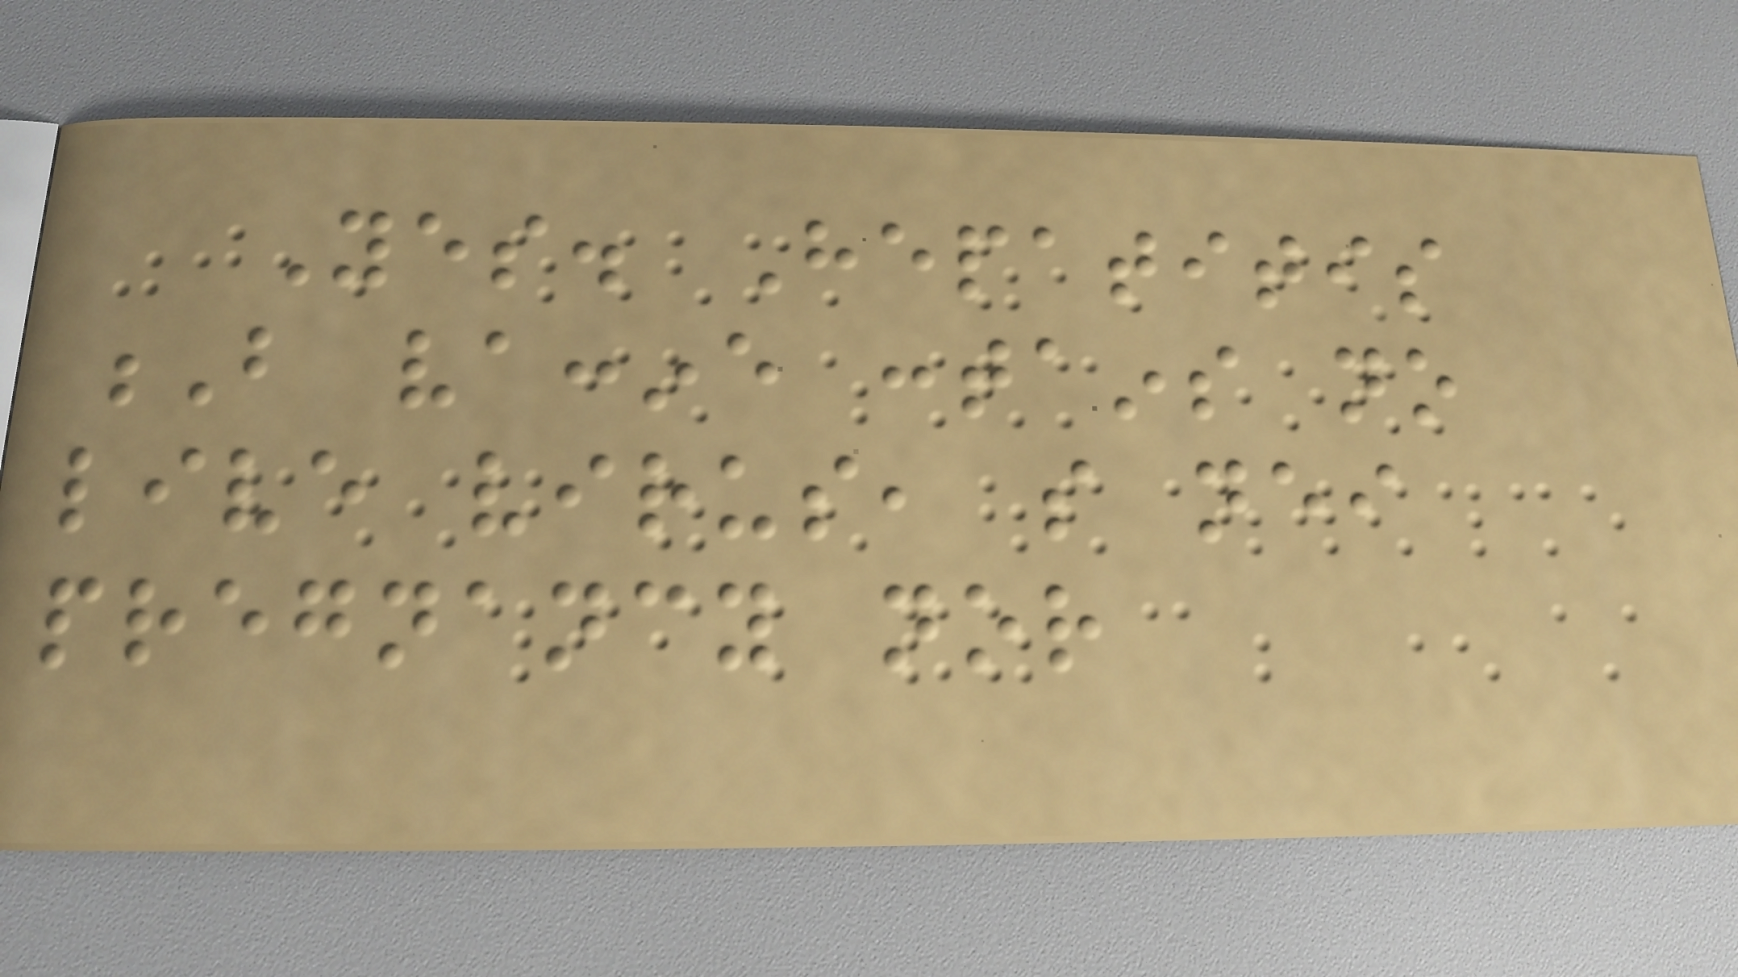Yes. Hepatitis
B vaccine contains no
live virus, so neither
pregnancy nor
